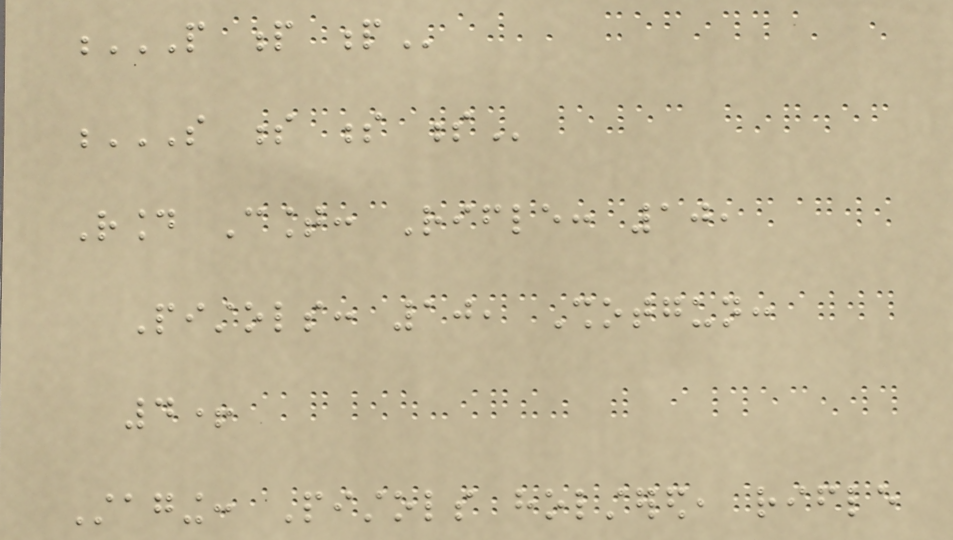P P P
S S S S
Round Count: Rifle: 10,
Pistols: 10, Shotgun:
4+
Staging: Pistols holstered, rifle
